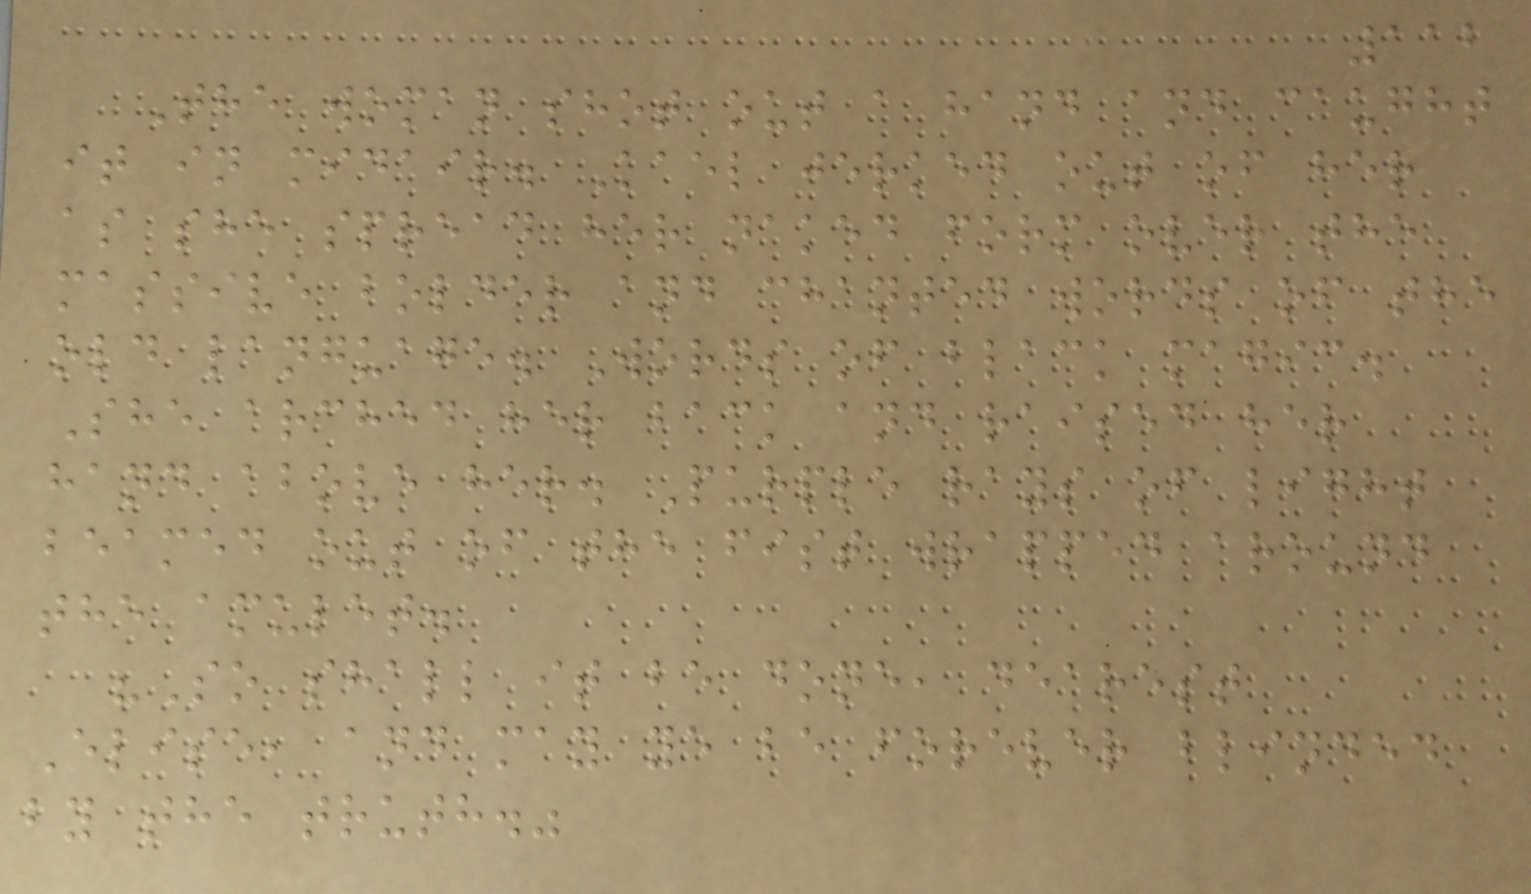112
The woman shot out a hand and caught
it in midair. Kael jerked out of her
as she spread her naked form over the
massive bolder and chanted words of the
old language. Words of black magic.
She arched her back and raised her
hand above her. Purple rays of light
beamed out of the fist wrapped around
the amulet.
"So shall it be done, dearest
Elise, and may ye be forever blinded
by the truth."
